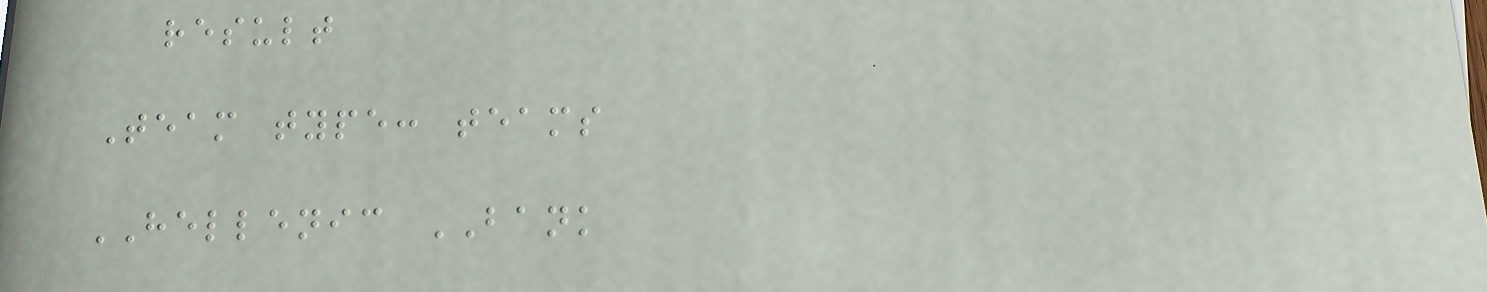result
Team type: teams
HELLENIC BANK
